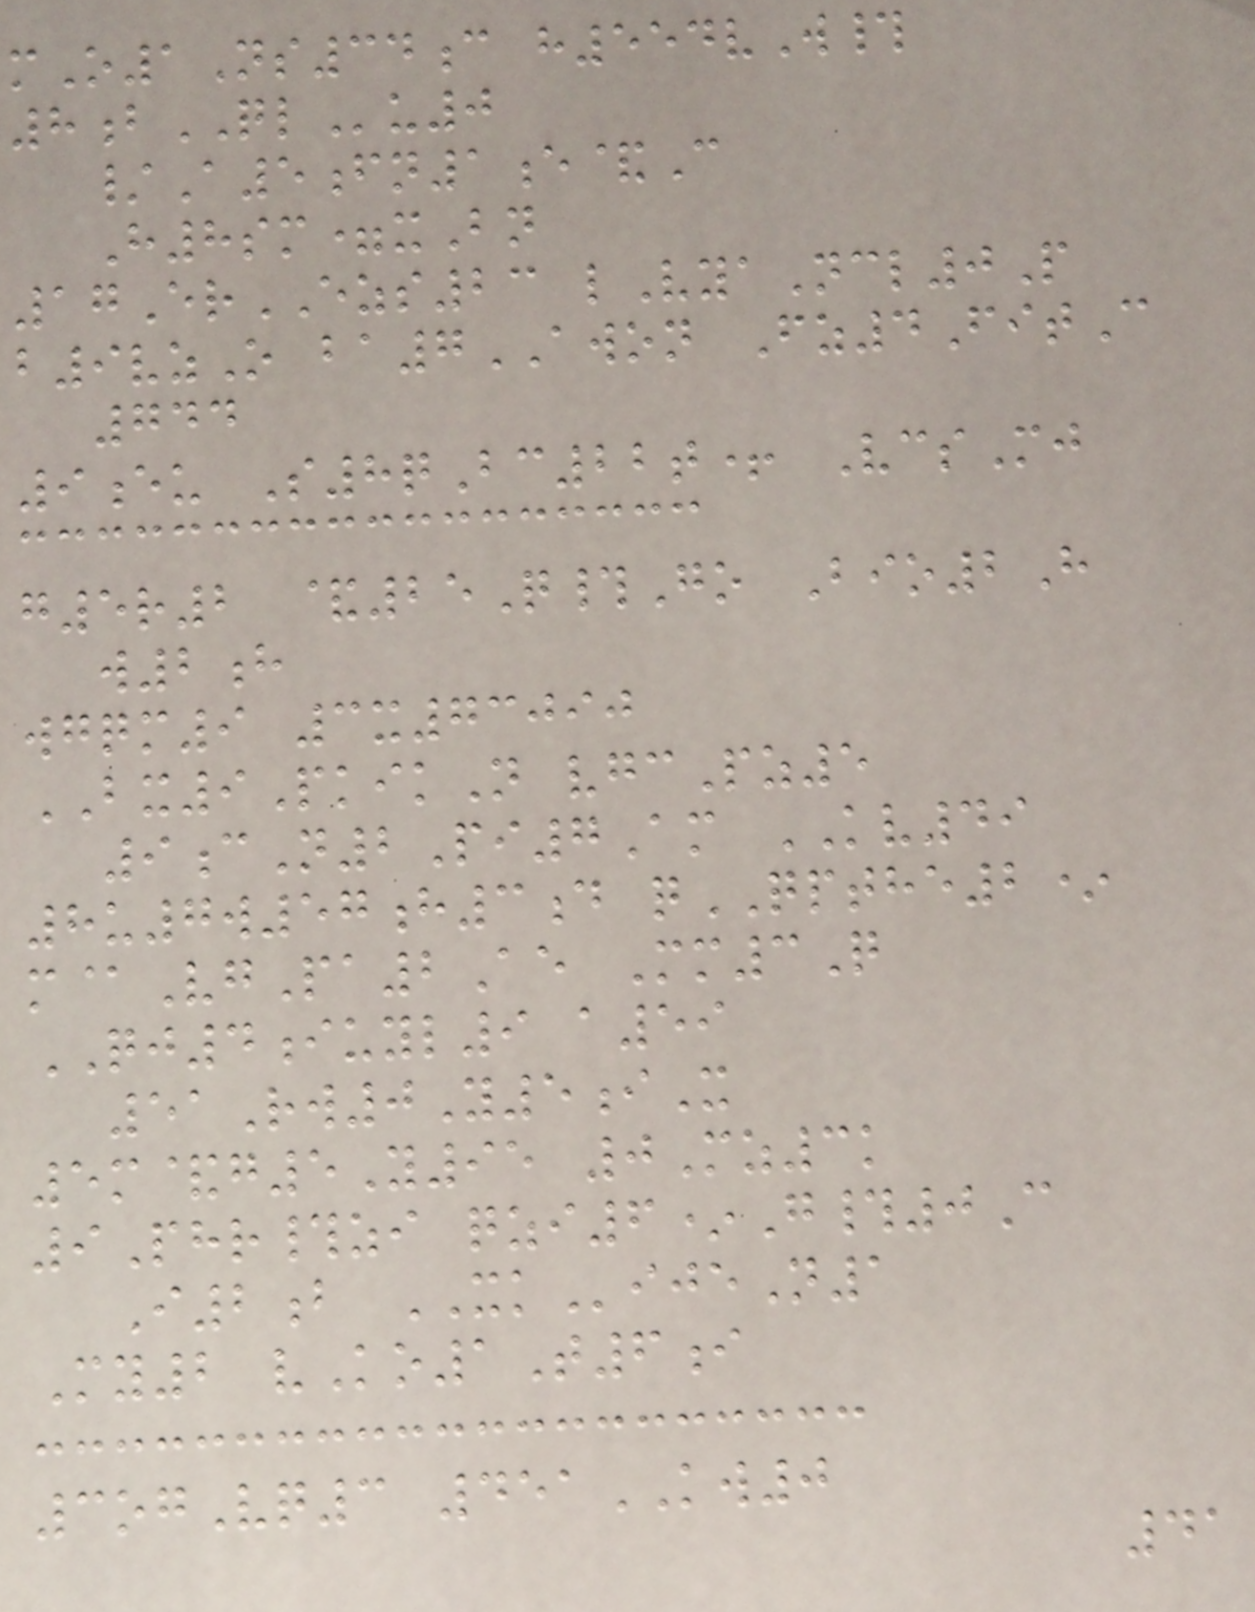mO1Ns34c h554vW#
8bQLu0
/A5fn1e&C
H8sm=xBn
17ErEZS23 lVyaNcl0P
b9vzO ba7AWON Fz4FitC
744
9eu S8qBc22t+ VcsMj
g5r2 &25Q#Go Bio2H
w2h
wgqm9 3x73090
BX9PkikN vgcPz5
9cN2Pi7Am KV49
8u7w57h3d qQPTHE2*
m@VgPa2Ae Mm3Q
QJ4iuyl9 a59
51Rw0Y5iX
5m&g5Y95 0Mz3k
9Phr#zi qzi6*G#0C
I2b XKijeN1
My2 vKo1T6i
3ogVq3 451KW0
41
